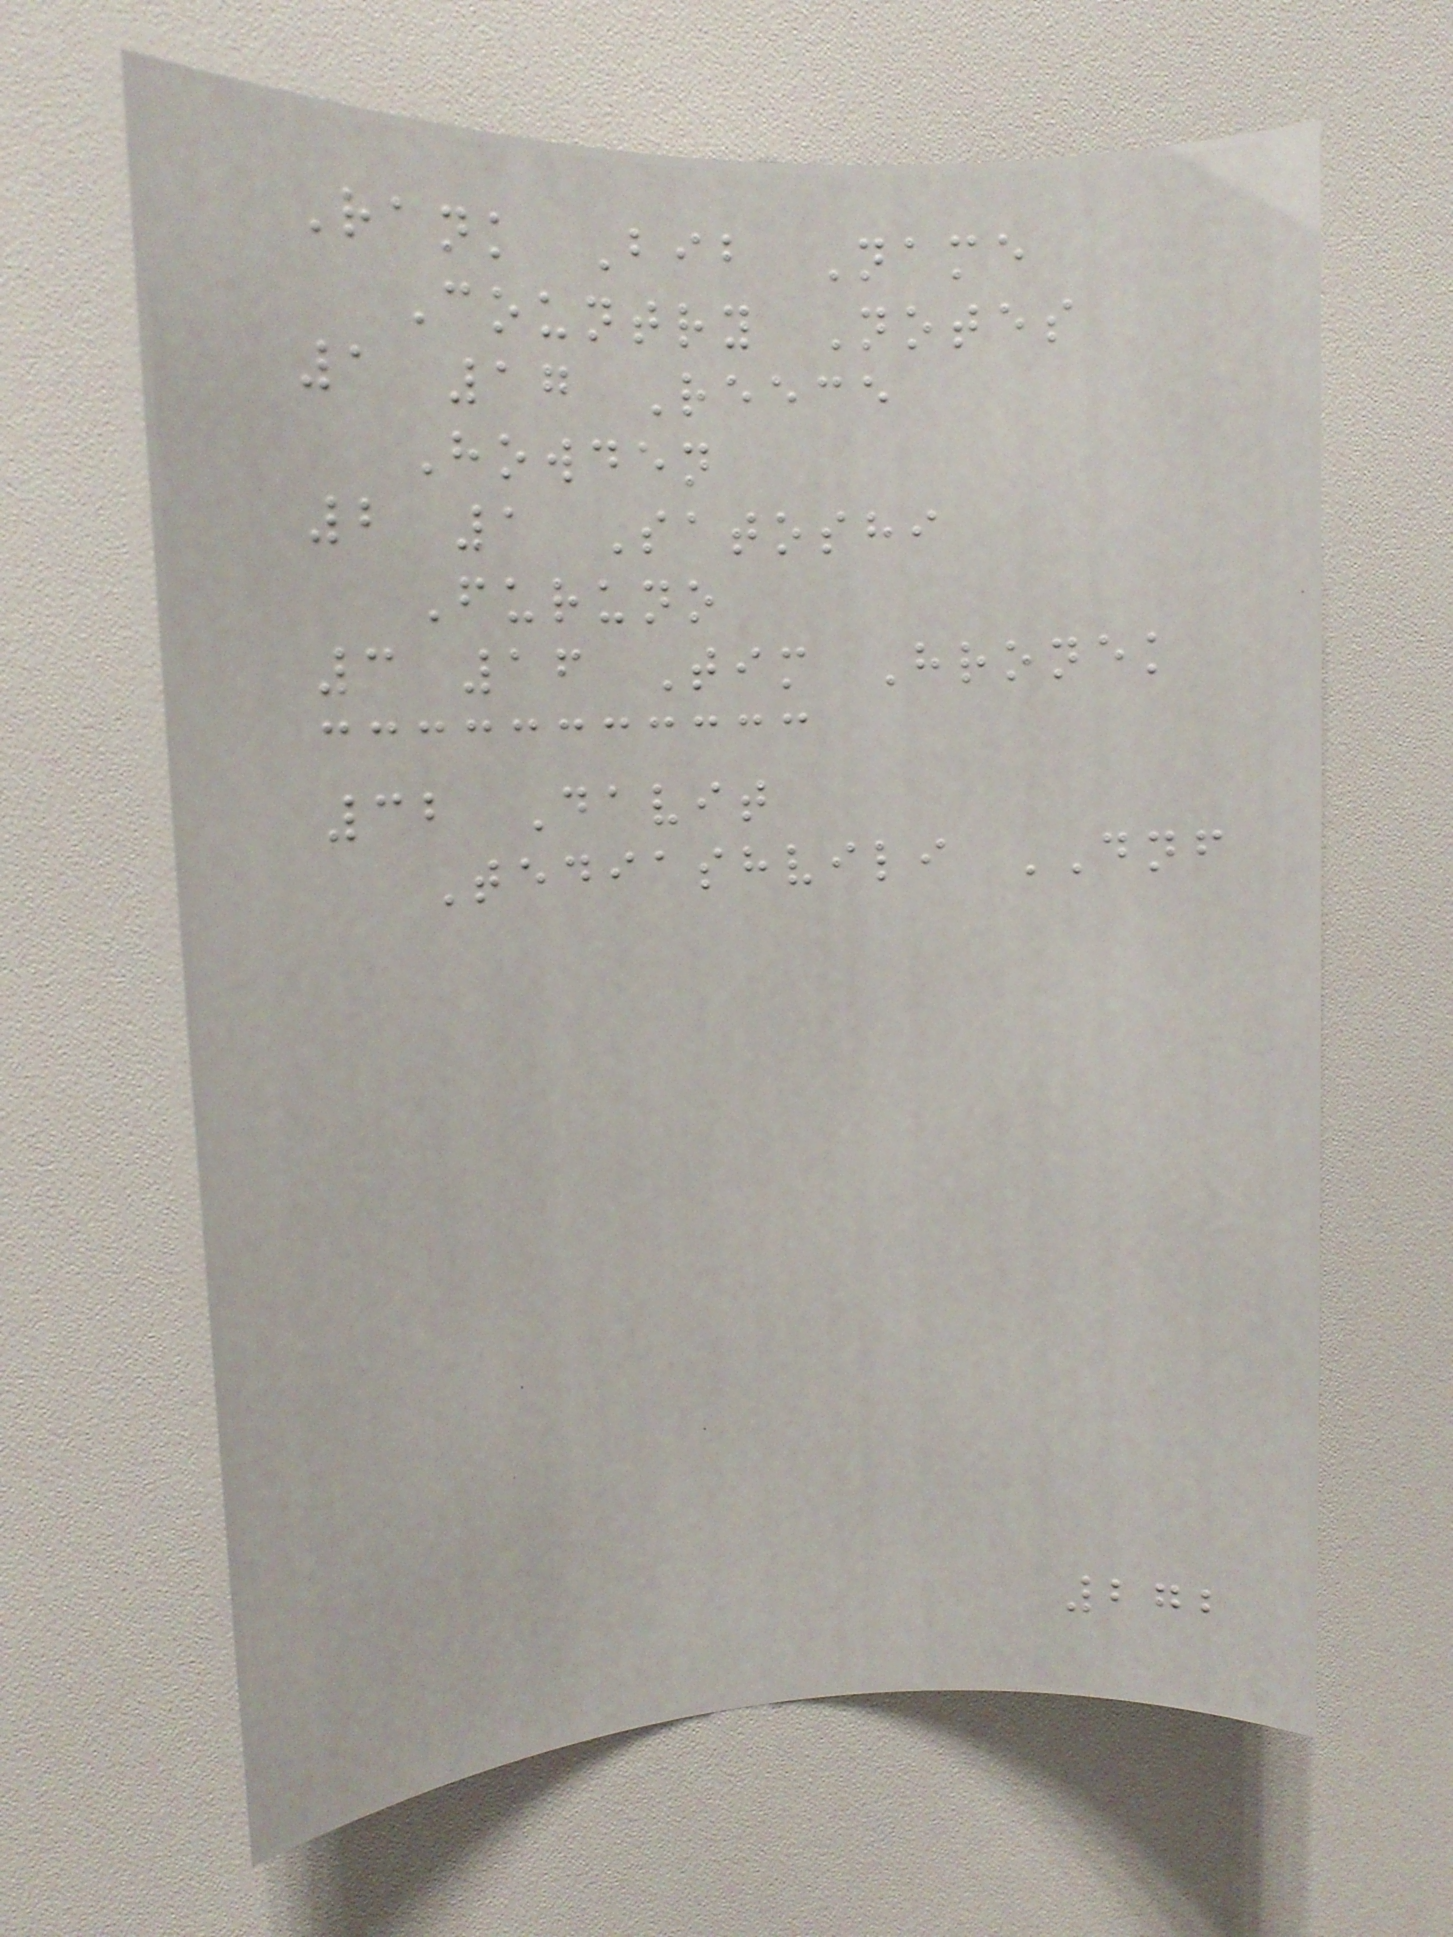Rank Bib Name
Country Notes
1 17 Reece
Howden
2 1 Satoshi
Furuno
3 16 Tim Hronek
32 Davit
Tediashvili DNF
272
